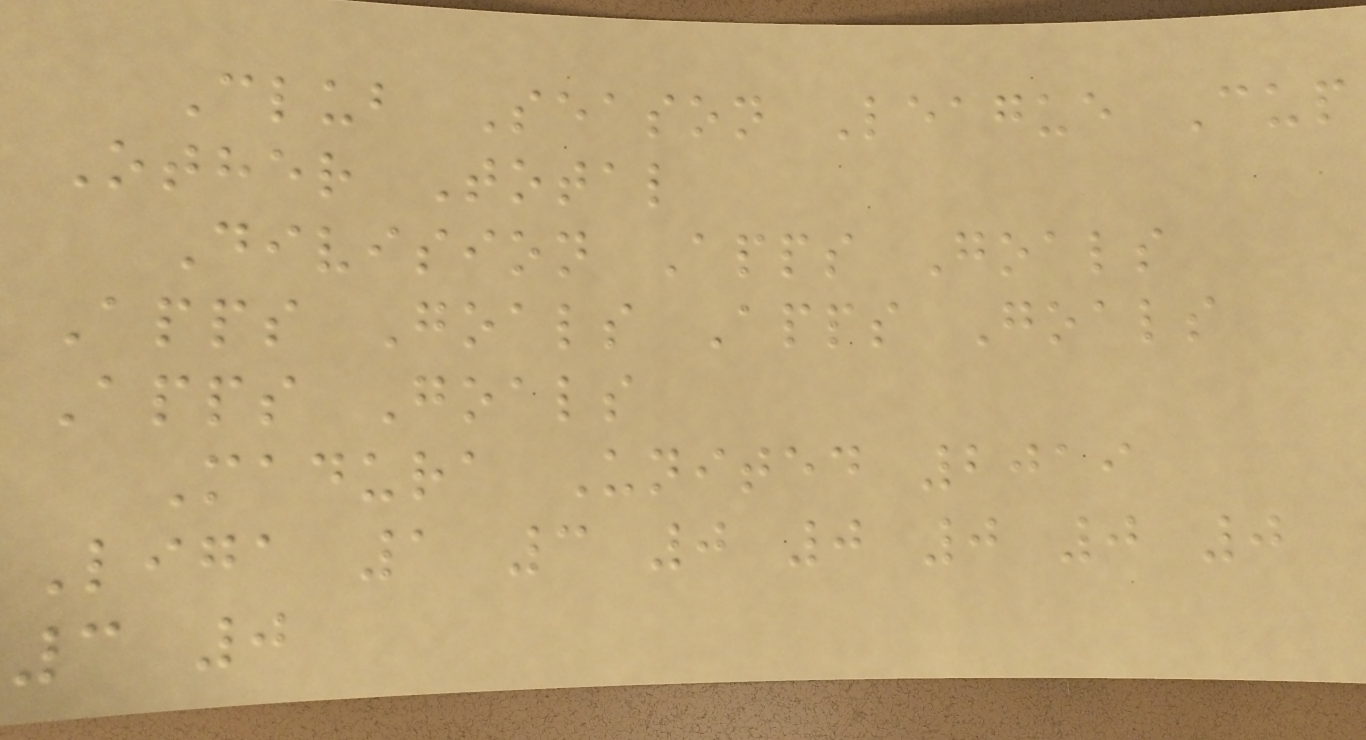Club Season League Cup
Other Total
Division Apps Goals
Apps Goals Apps Goals
Apps Goals
Madura United 2019
Liga 1 3 0 0 0 0 0
3 0
